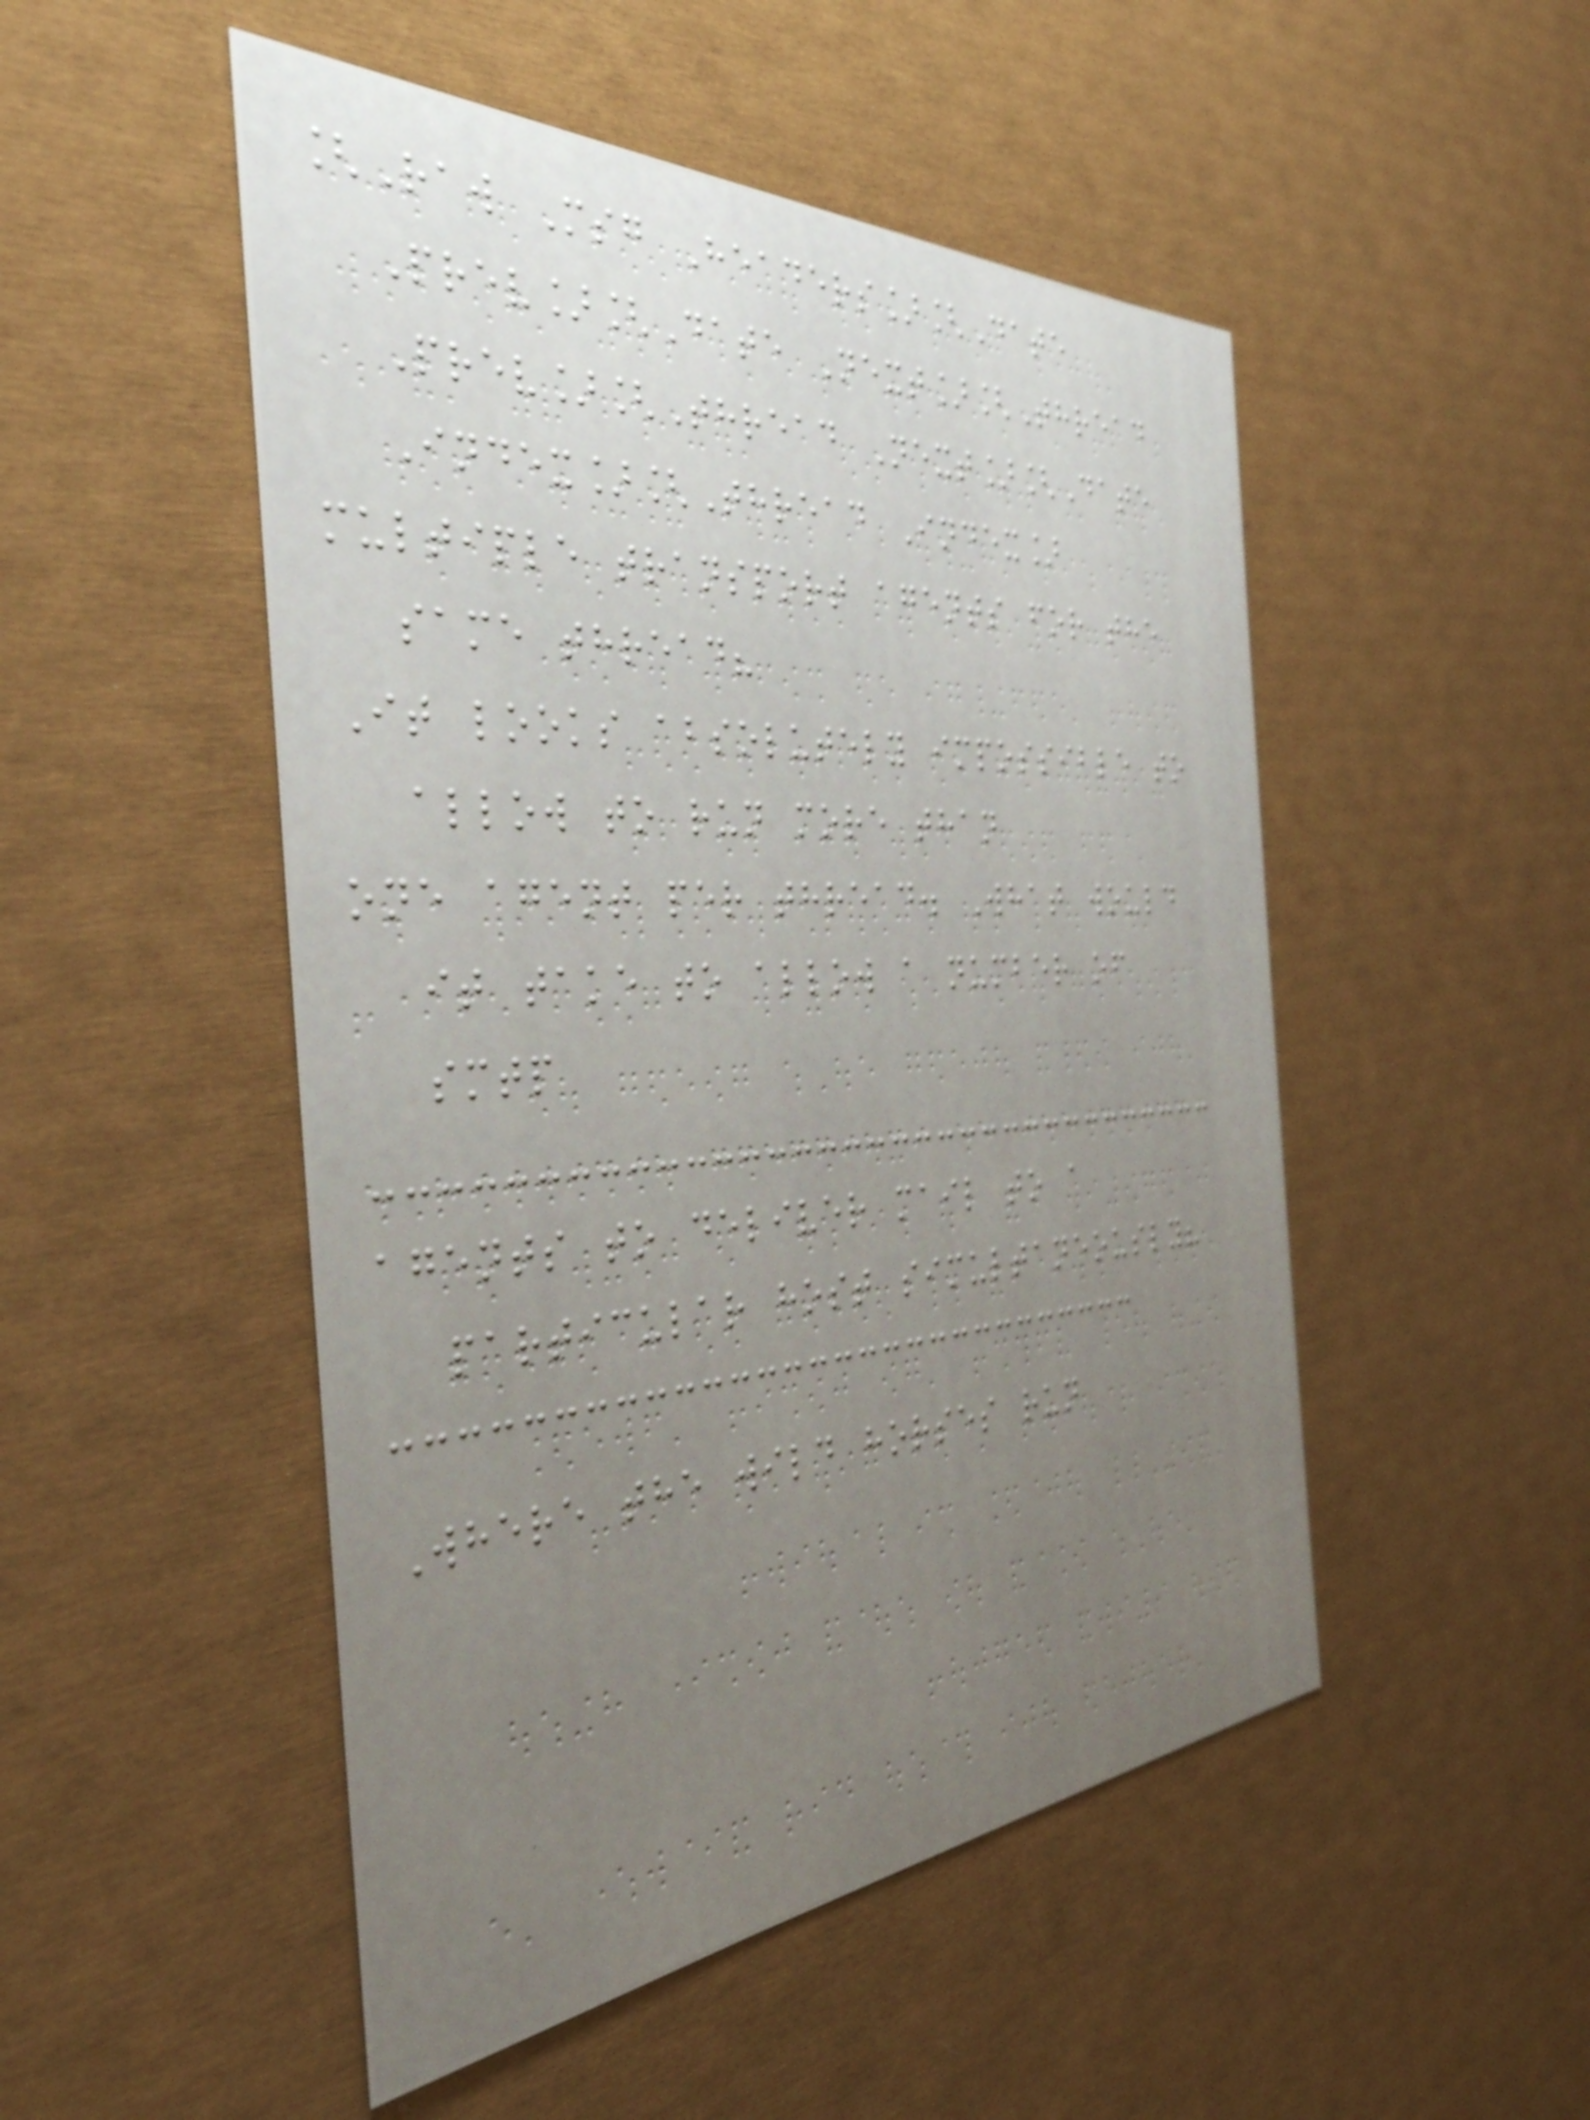[Raw Msg Headers][Date
Prev][Date Next][Thread
Prev][Thread Next][Date
Index][Thread Index]
multiple transport agents for the
same thread?
It looks absolutely impossible to
allow to run more than
one agent per thread. What would
it take to allow a number of
smtp
agents to deliver mail to a
particular host simultaneously?
Where the wild horses run
